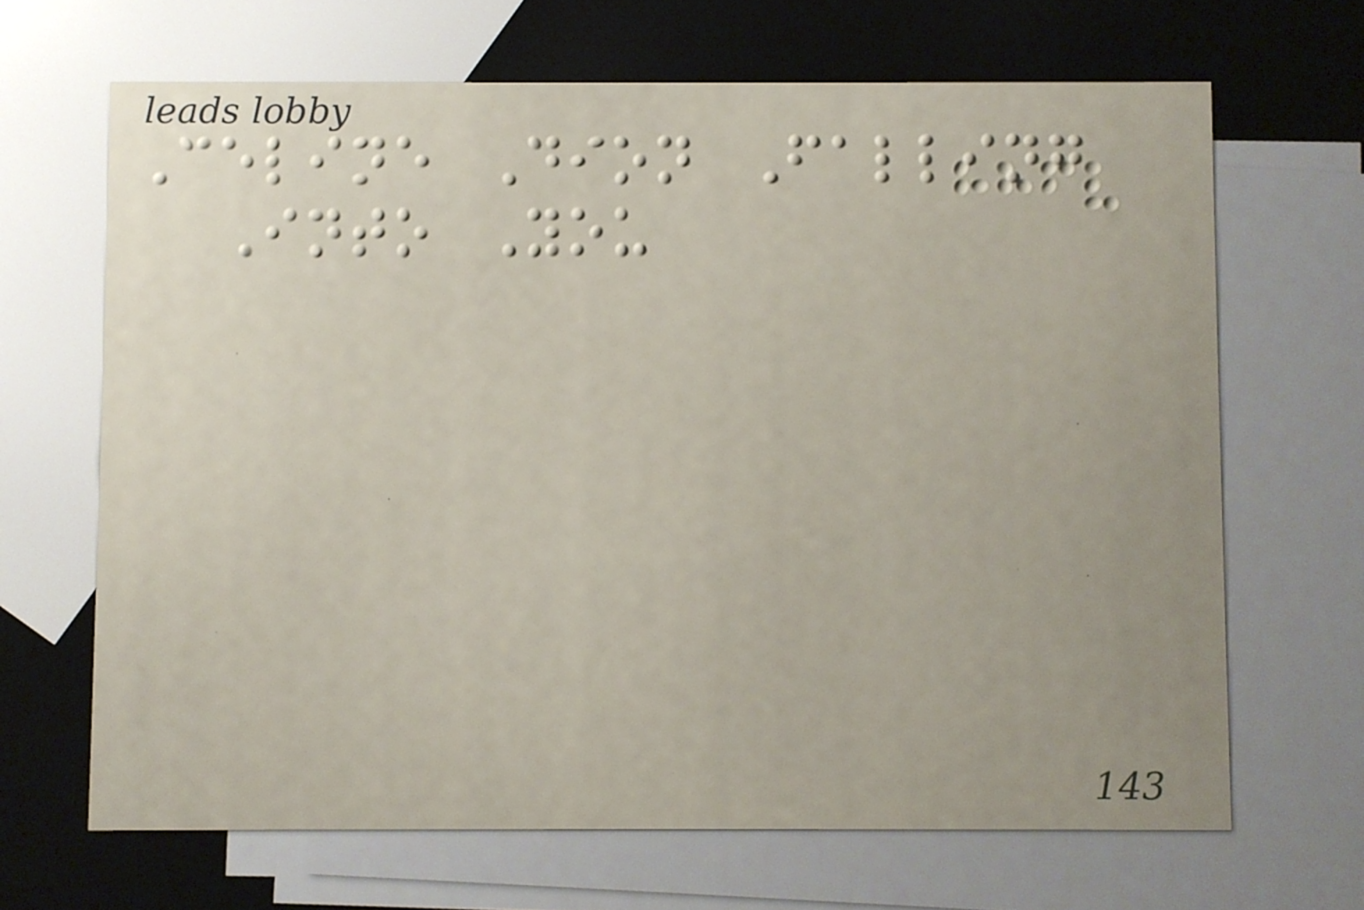Celine Dion Falling
Into You
